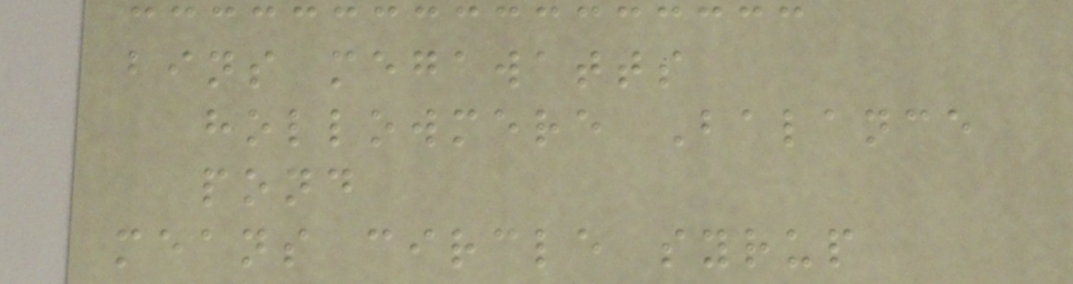bins megawatts
hollowmere Balance
pond
means circle syrup
